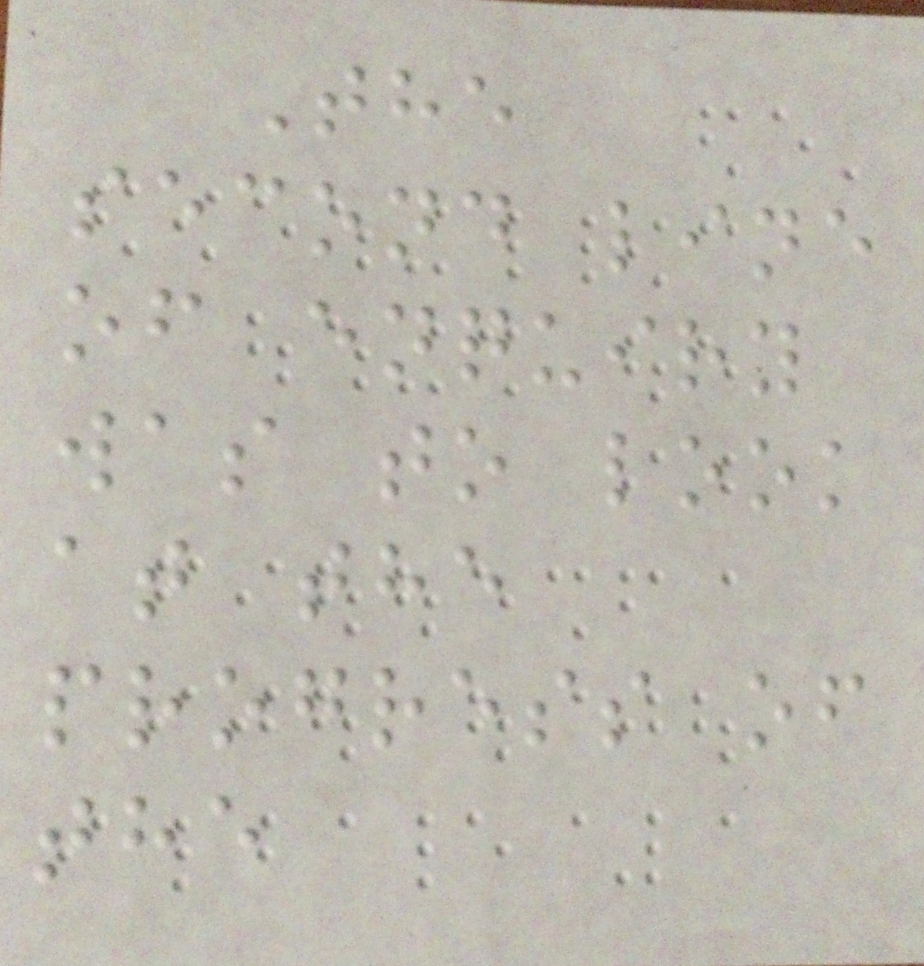The
second line
of enquiry
was to look
at the
progress of
the
